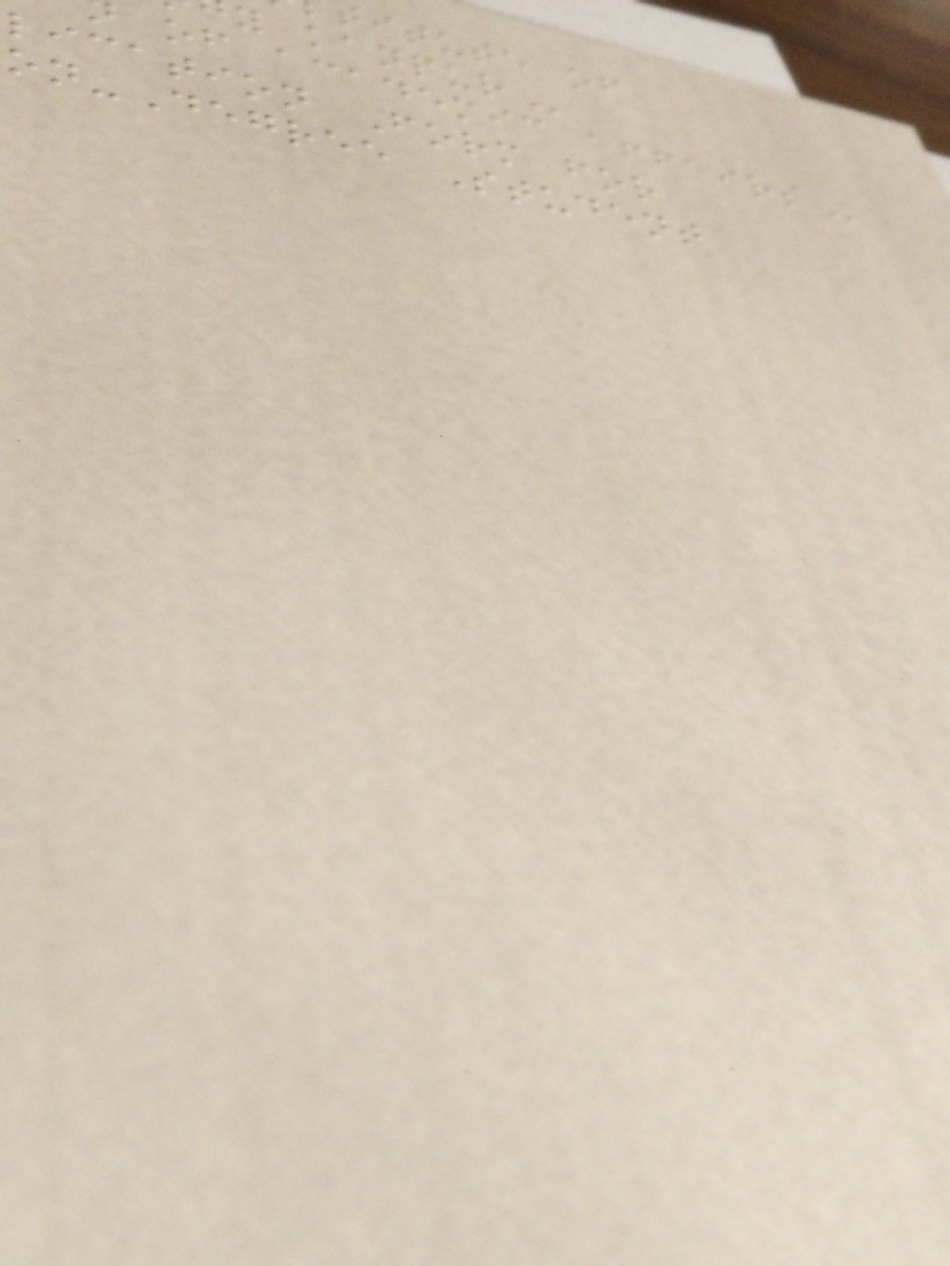titute of
of academic
lication Form for
on-Degree Student
